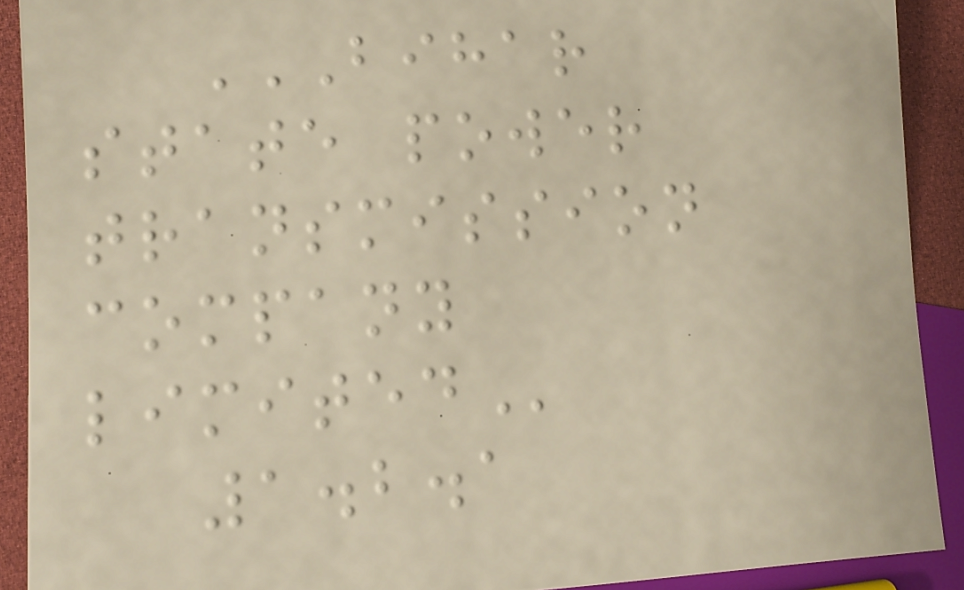BIHAR
STATE POWER
TRANSMISSION
COMPANY
LIMITED
1.2.1
